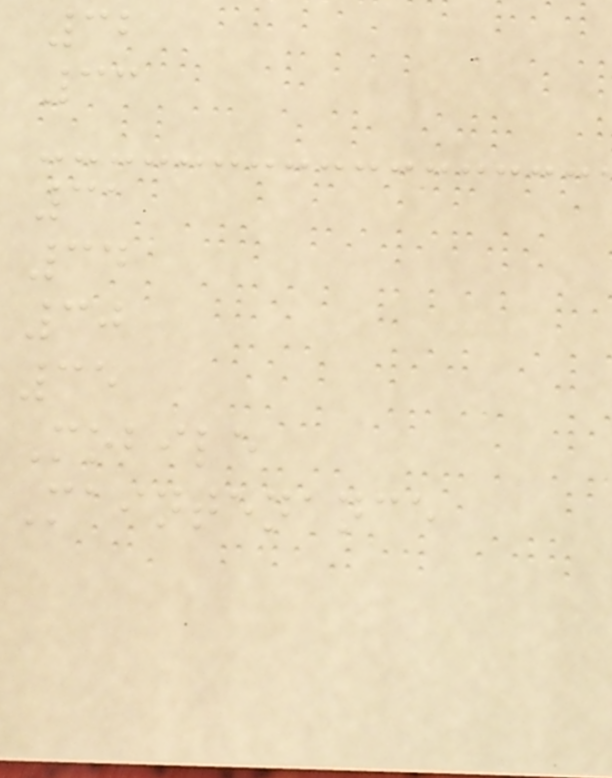32
33
31
34
30
35
Mobile
Maintenance
